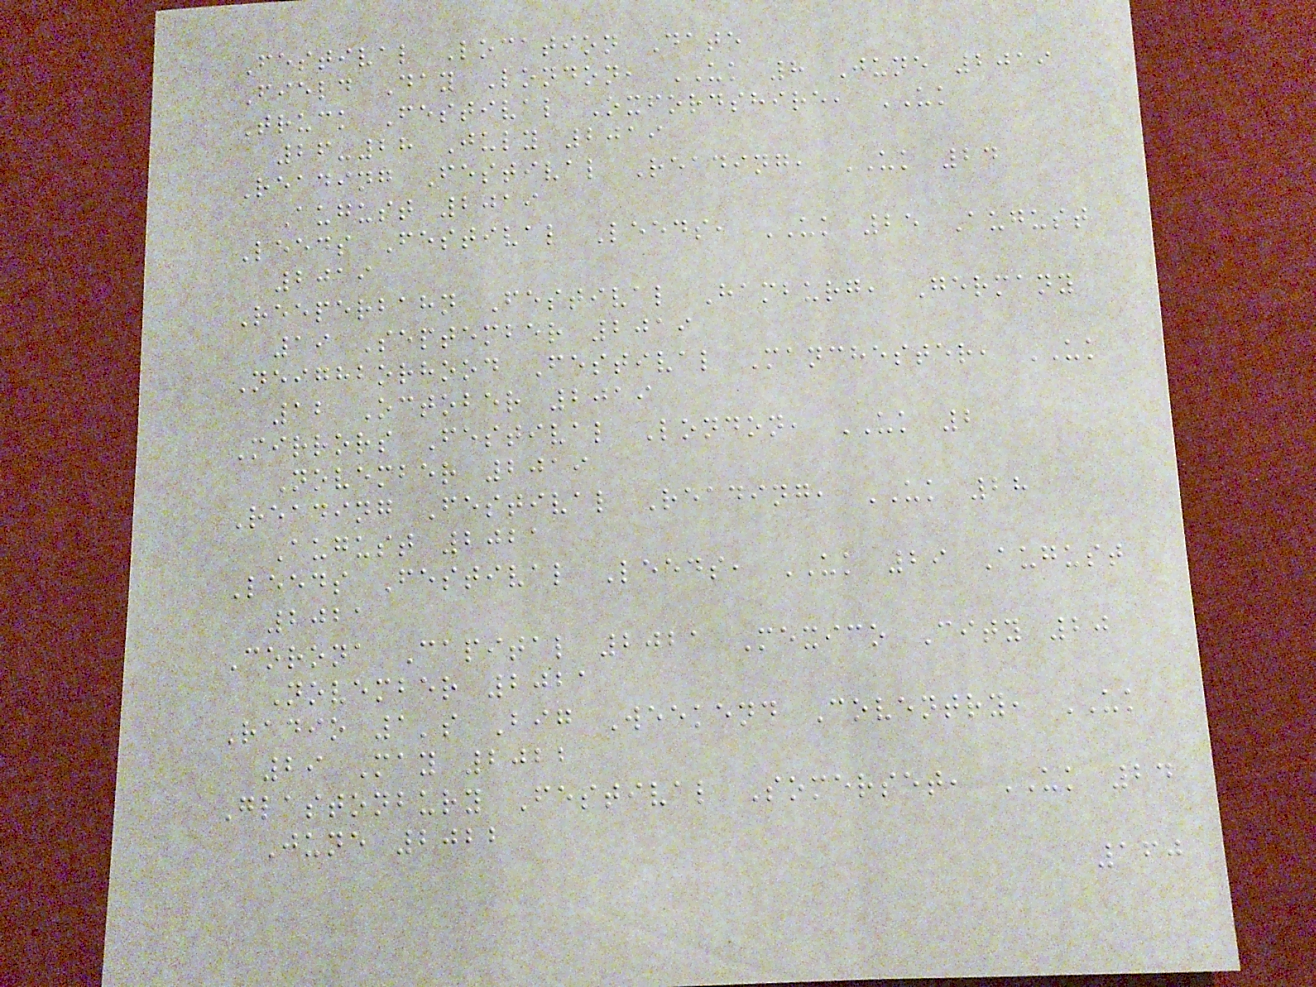Festival Location Date
Field Day London, UK 8 June 2019
Truck Festival Oxfordshire, UK
26-28 July 2019
Reading Festival Reading, UK 24
August 2019
Leeds Festival Leeds, UK 25 August
2019
Reeperbahn Festival Hamburg, Germany
19 September 2019
Neighborhood Festival Manchester, UK
12 October 2019
Mirrors Festival London, UK 2
November 2019
Reading Festival Reading, UK 28
August 2021
Leeds Festival Leeds, UK 29 August
2021
Corona Capital 2021 Mexico City 20
November 2021
Radio 1's Big Weekend Coventry, UK
29 May 2022
Glastonbury Festival Somerset, UK 24
June 2022
160
